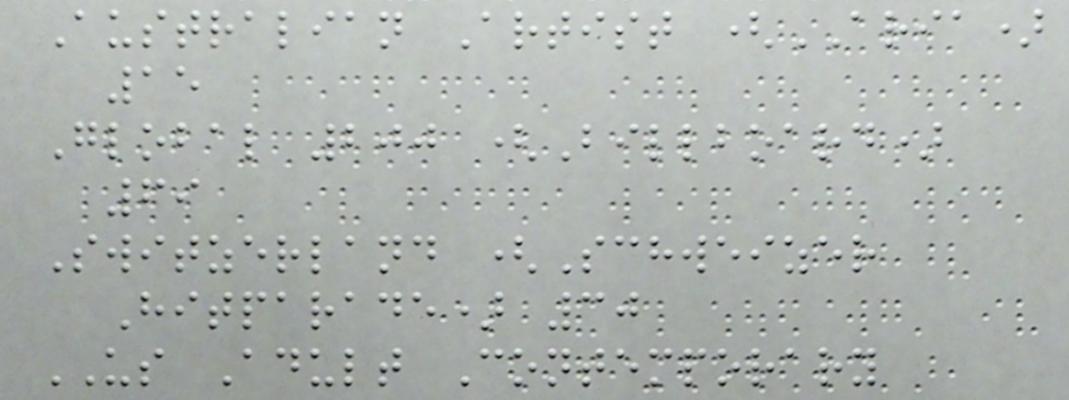Australian Artist (ARIA)
15
Global 200 (Billboard)
69
Switzerland (Schweizer
Hitparade) 30
US Adult Contemporary
